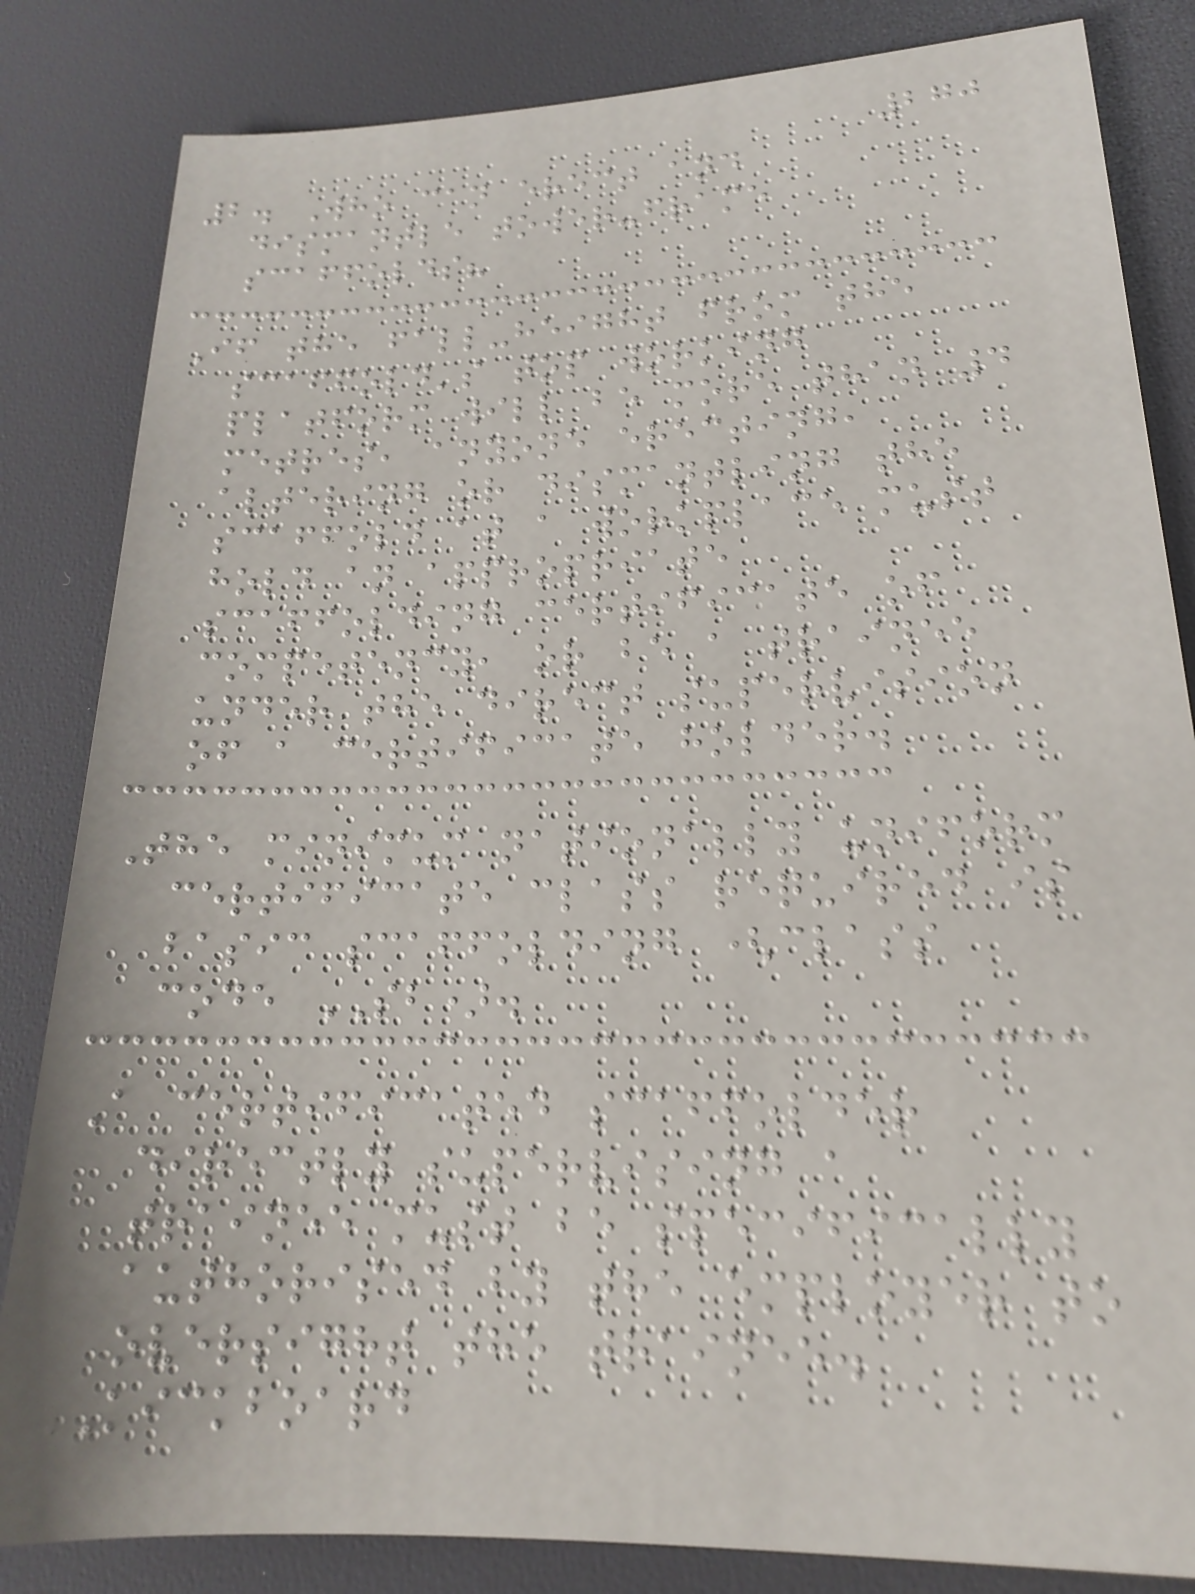270
2. Who can erect and
dismantle tower-frame
scaffolds?
If the fall-height from the
scaffold's top working
platform will be more than 4
metres, anyone erecting,
altering or dismantling the
scaffold at a workplace must
hold an appropriate
scaffolding certificate of
competency, or be a trainee
under the direct supervision
of a certificate holder.
The minimum nationally uniform
certificate class required is
basic scaffolding (class
code SB).
A certificated scaffolder
directly supervising a
trainee must be specifically
authorised by the employer to
oversight the trainee.
KICKBOARD
